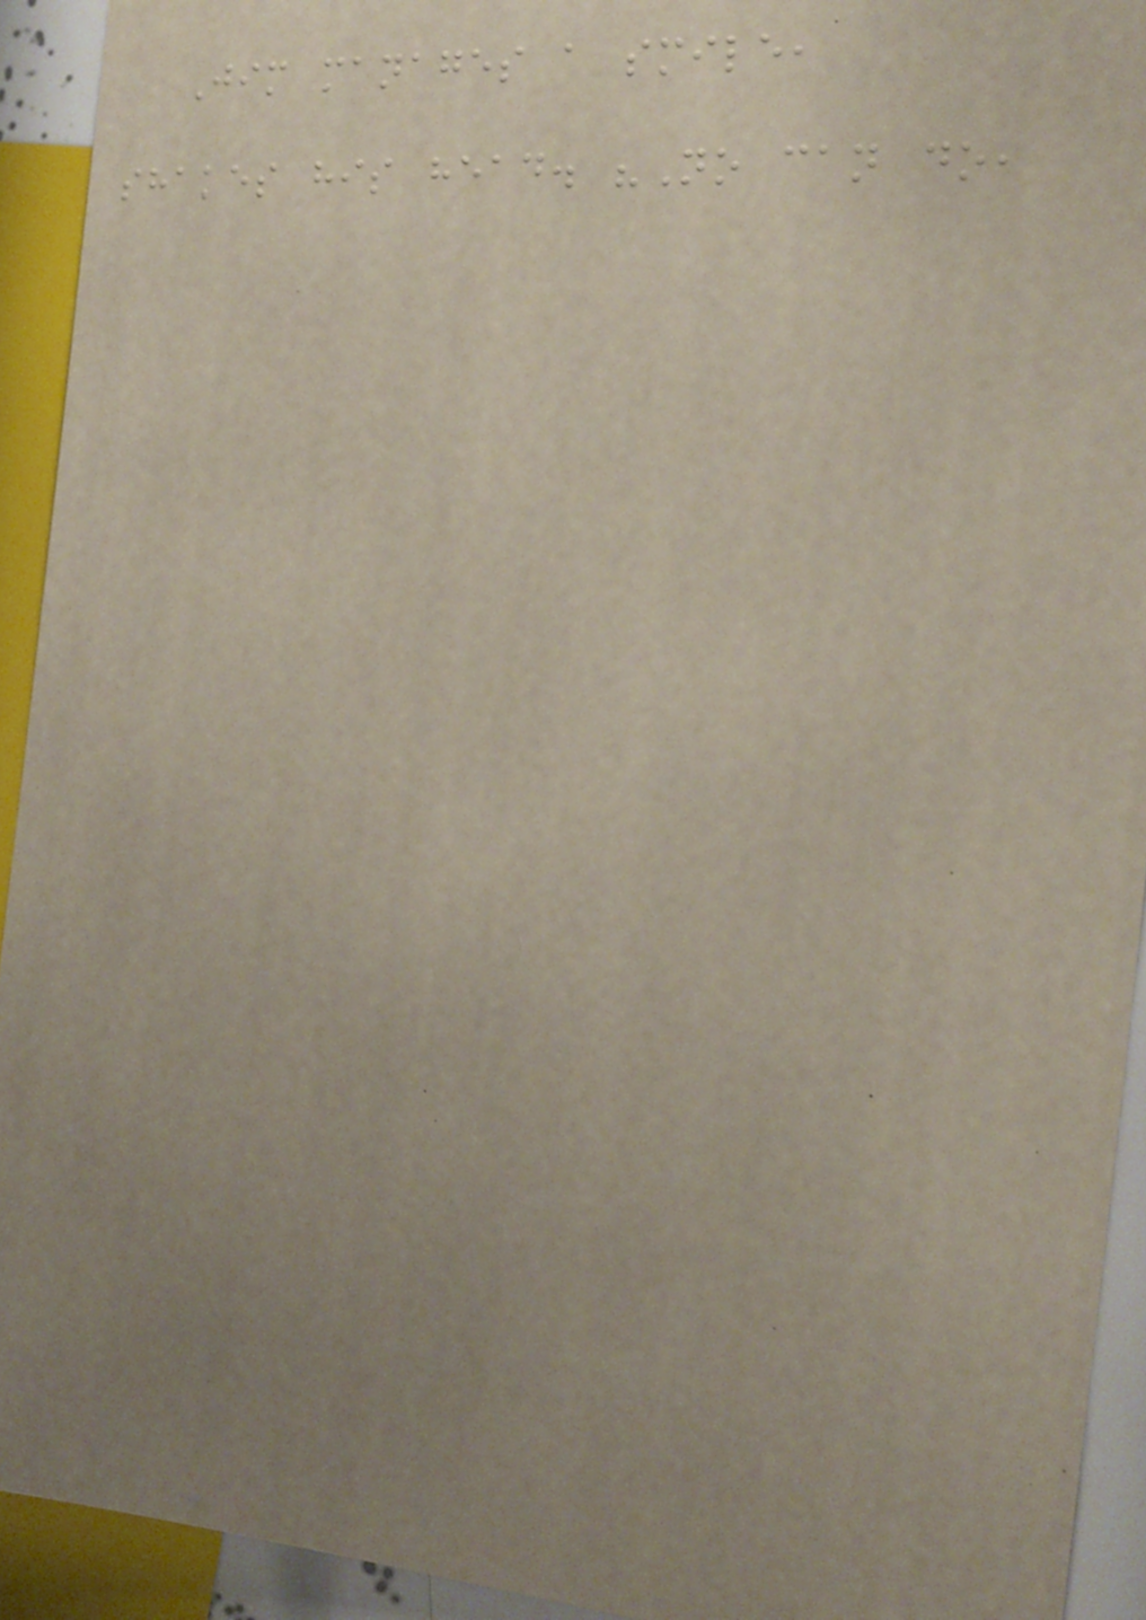Jim manages a smile,
shakes his head. "No can do,
